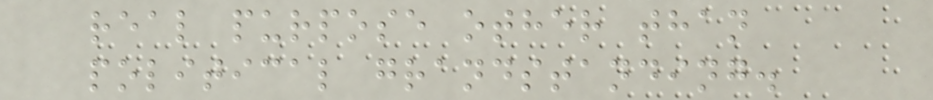real purpose other than
political grandstanding.
